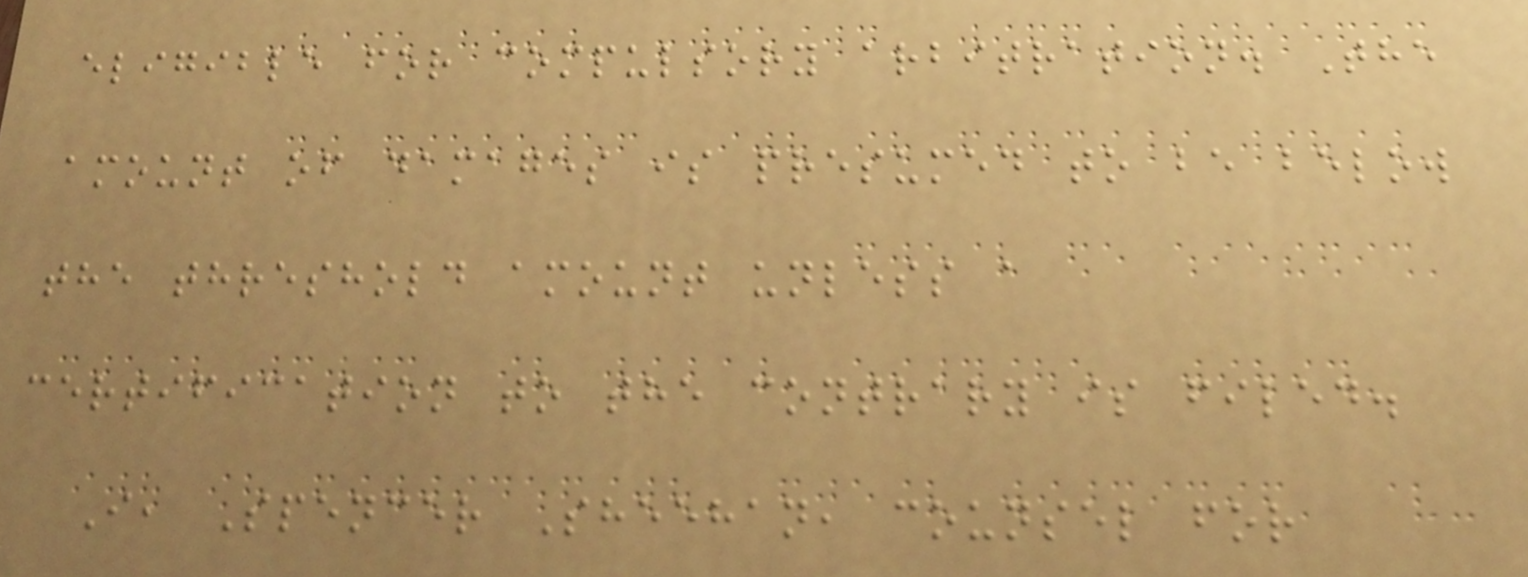eligible for compulsory arbitration. The
amount of damages is presumed to be below
the threshold amount unless a
certification to the contrary is filed.
I, Spencer Sheehan, counsel for
